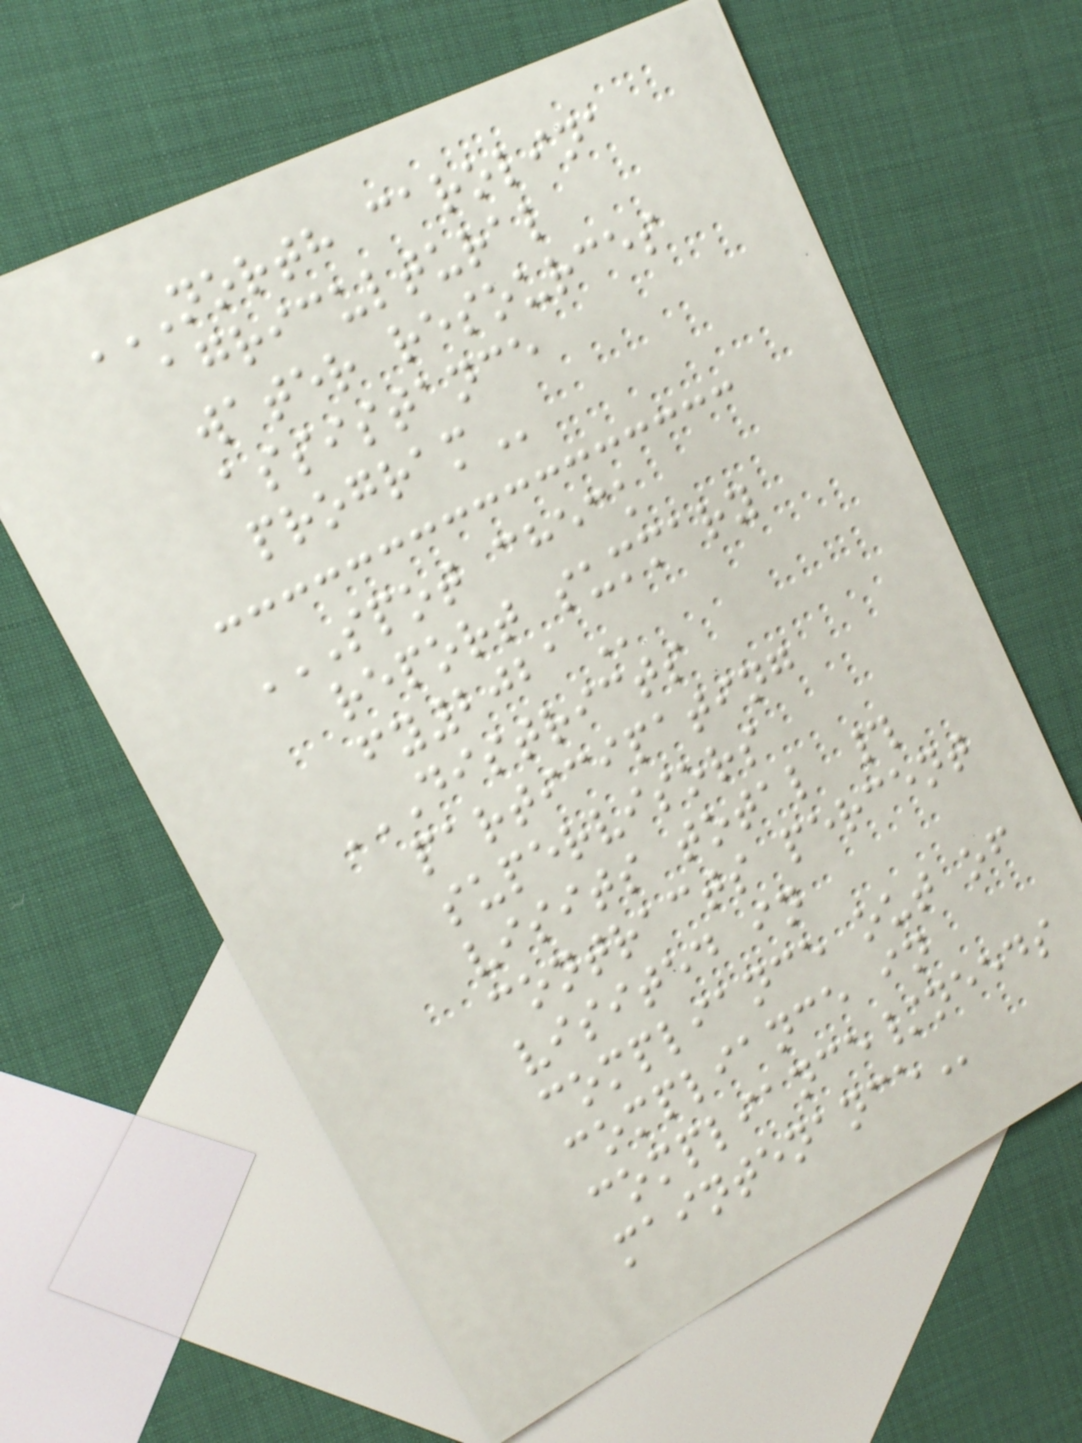NORTH CAROLINA
AGRICULTURAL
WATER RESOURCES
ASSISTANCE
PROGRAM
SPOT CHECK
REPORT SUMMARY
FY2021
DISTRICTS
PARTICIPATING
SUPERVISORS
VISITS TOTAL #
CONTRACTS PERCENT
VISITED IN
COMPLIANCE OUT OF
COMPLIANCE IN
COMPLIANCE/NEEDS
MAINTENANCE
